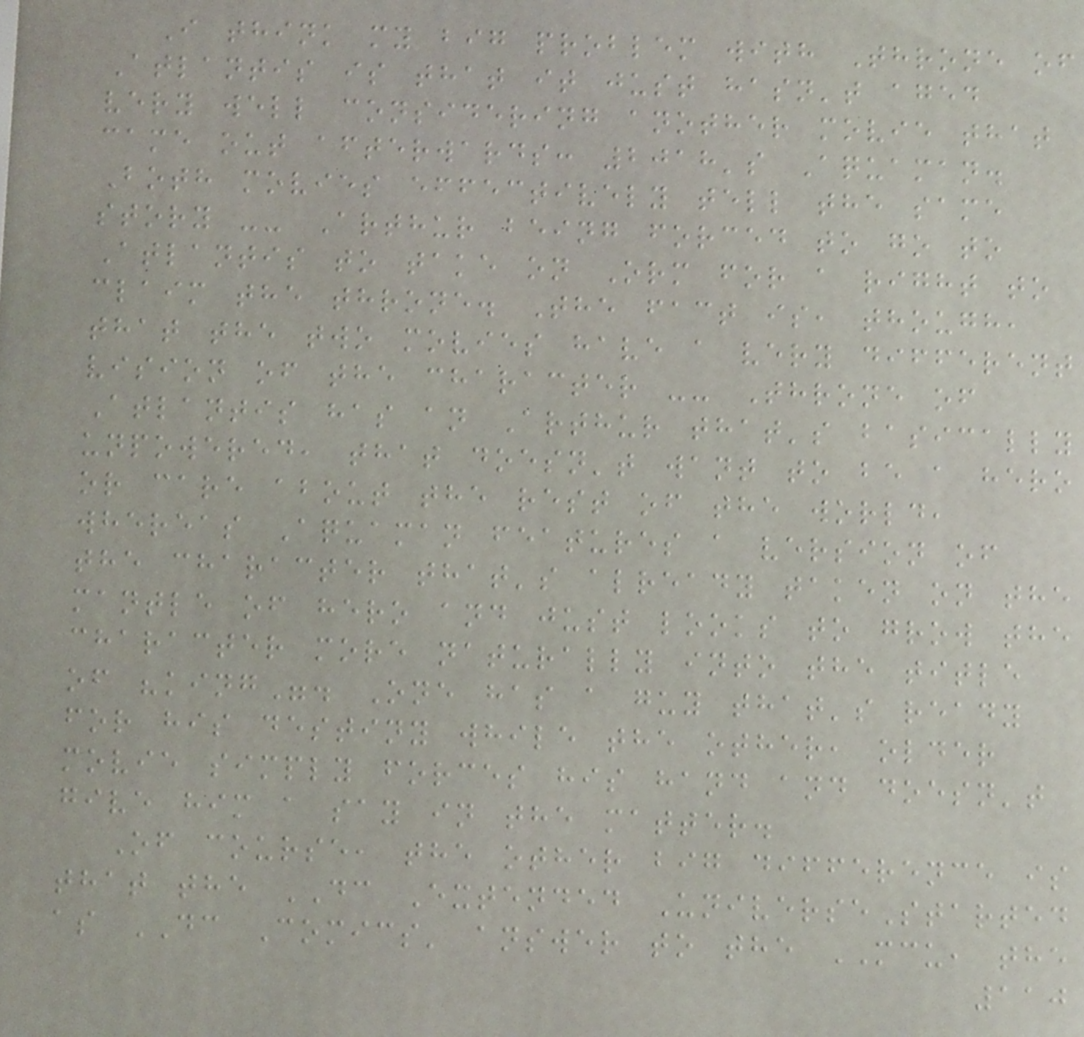I think my big problem with Throne of
Atlantis is that it just hasn't aged
very well considering another movie that
came out afterwards: 2018's Aquaman.
Both movies effectively tell the same
story -- Arthur being forced to go to
Atlantis to take on Orm for a right to
claim the throne. The fact is, though,
that the two movies have a very different
vision of the character -- Throne of
Atlantis has an Arthur that's basically
unpowered, that doesn't want to be a hero
or care about the rest of the world,
whereas Aquaman features a version of
the character that's already taken on the
mantle of hero and just looks to grow the
character more naturally into the title
of "king". One has a guy that's ready
for his destiny while the other, older
movie simply forces his hand and doesn't
give him a say in the matter.
Of course, the other big difference is
that the DC Extended UniverseStarted
as DC Comics' answer to the MCU, the
110
